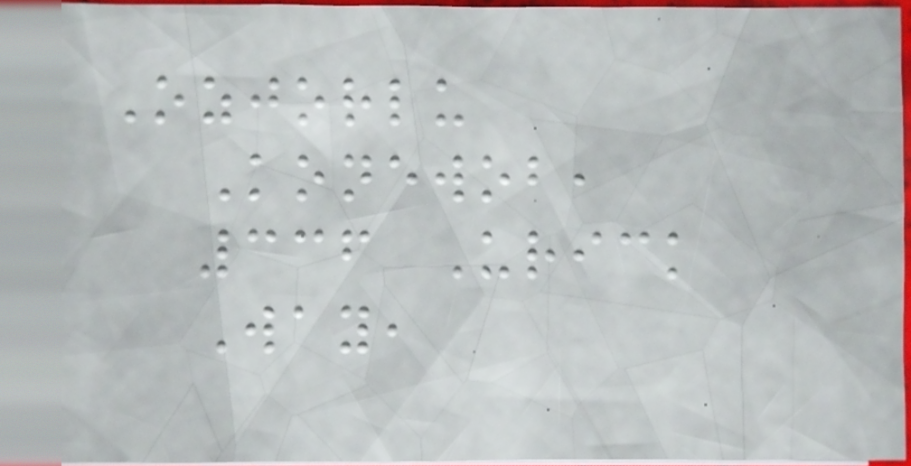Ozjorlu
Konewob,
336 Urick
Way,
